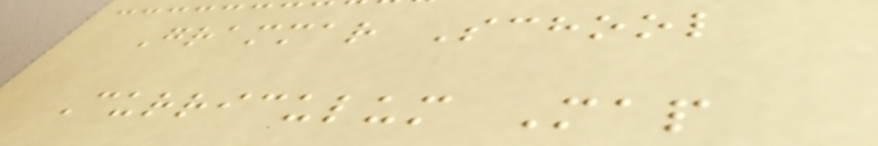Grammar School
Curriculum Map
